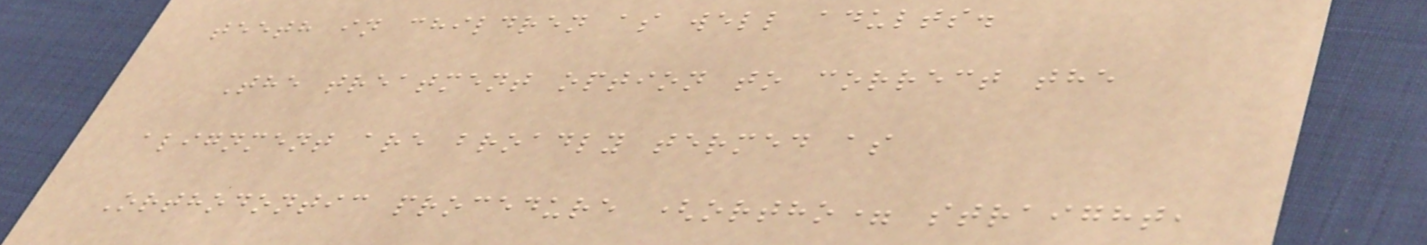teeth in children as well adults.
The treatment option to correct the
alignment are broadly termed as
Orthodontic procedure (ortho= straight,
